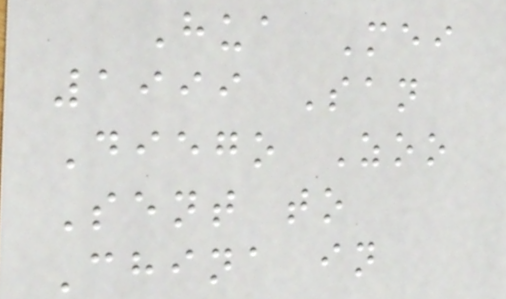Hua Mei
1999 San
Diego Zoo
Sent to
China in
